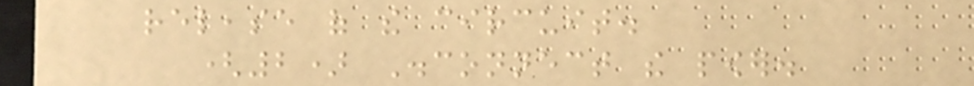release of the circuit.
(2) Disconnect the power.
